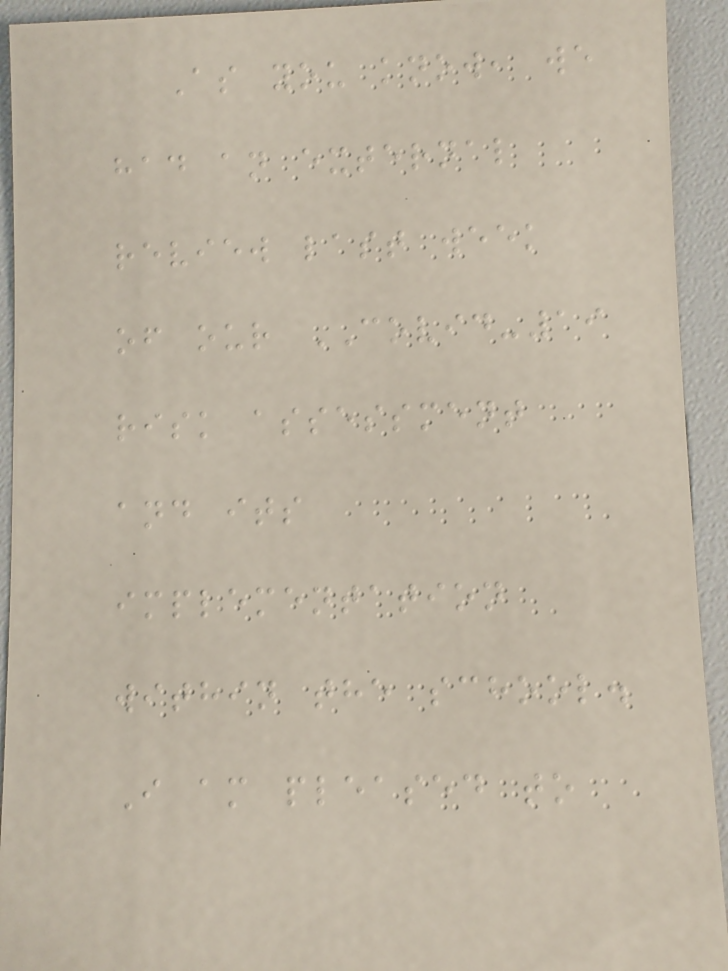As you know, we
had an external
review last week
of our COVID-19
risk assessment
and its
implementation
within the school.
I am pleased to
